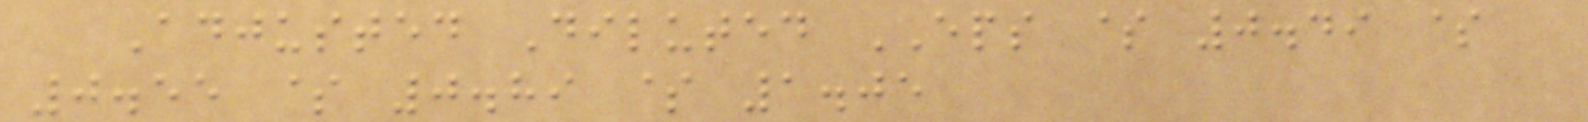Adjusted Diluted EPS $ 0.49 $
0.55 $ 0.89 $ 1.05
